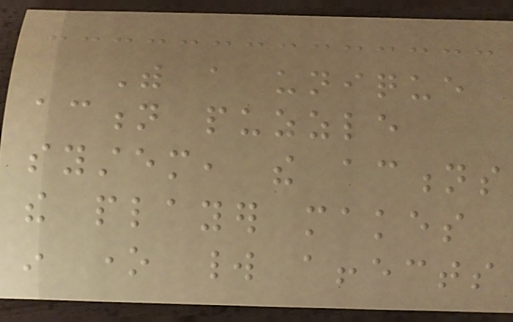With a unique
action puzzle
system, the actions
the player makes
in one world affects
